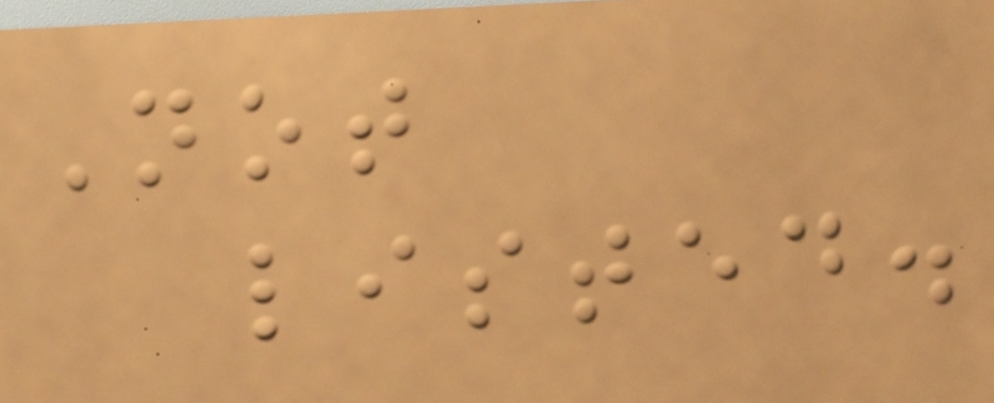Not
listed.
